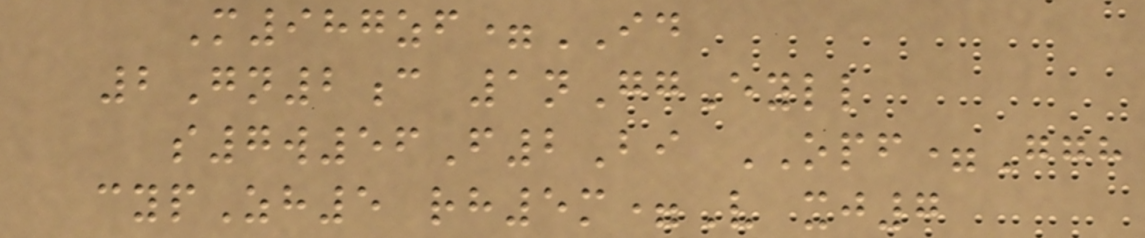M987zf=ID
2Gn2c 1nGgEyll
s7w56F2Bi OPF=Ggh
cypZh5 rh5m=V xj7
